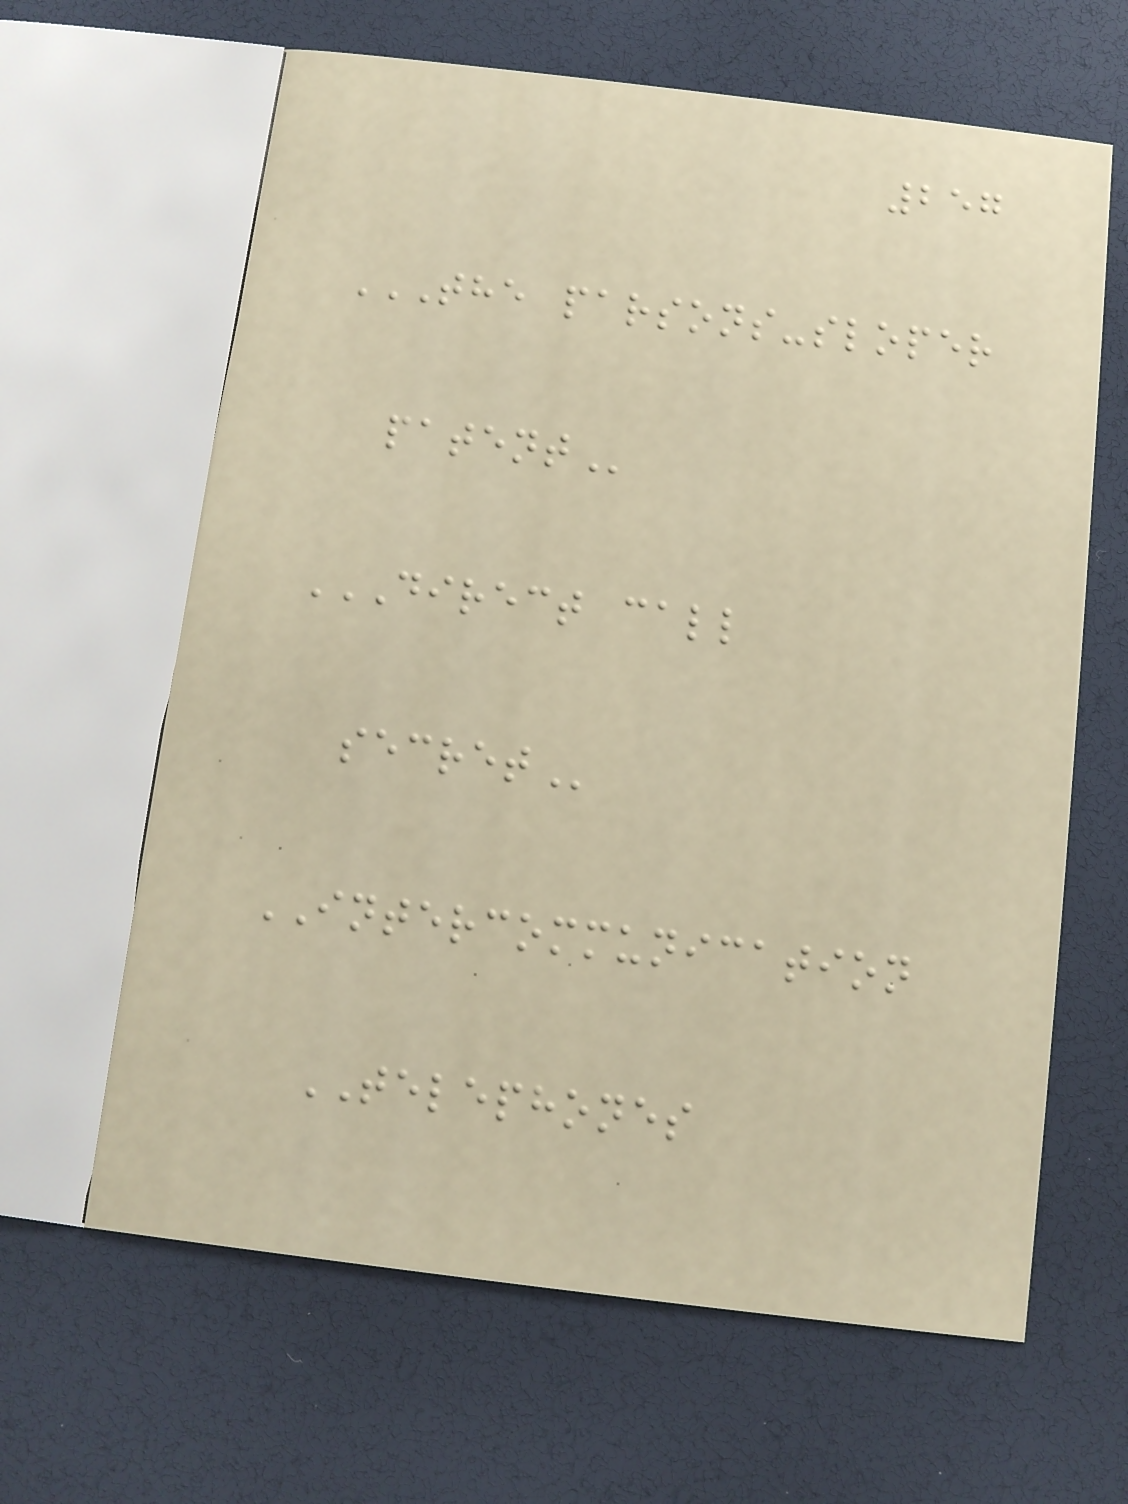257
THE PARSONS-SLOPER
PATENT
DIRECT CALL
SECRET
INTERCOMMUNICATION
TELEPHONES
